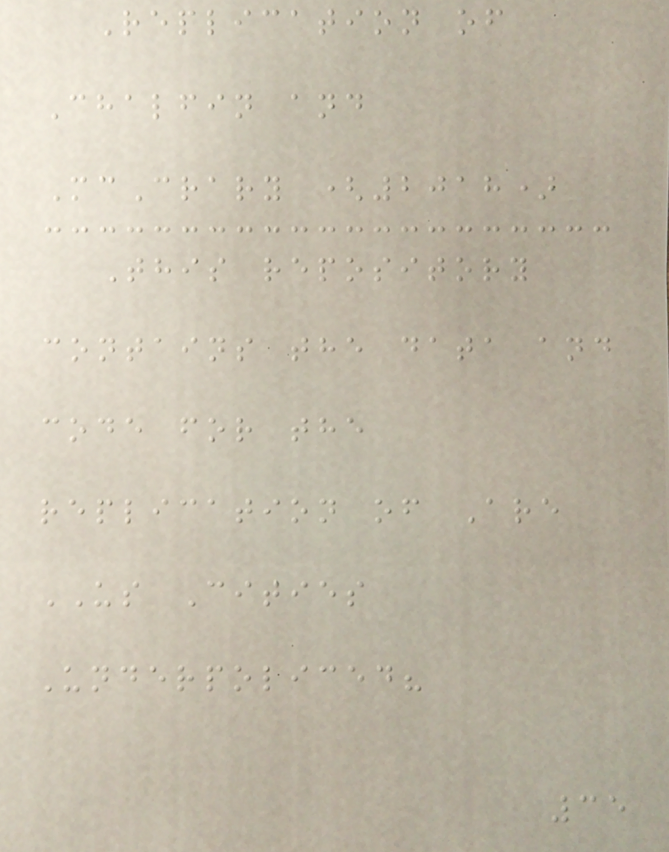Replication of
Chalfin and
McCrary (2018)
This repository
contains the data and
code for the
replication of Are
US Cities
Underpoliced?
35
